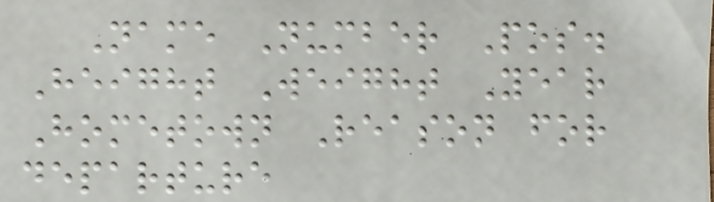Name Number Pos.
Height Weight Year
Hometown Reason for
departure
